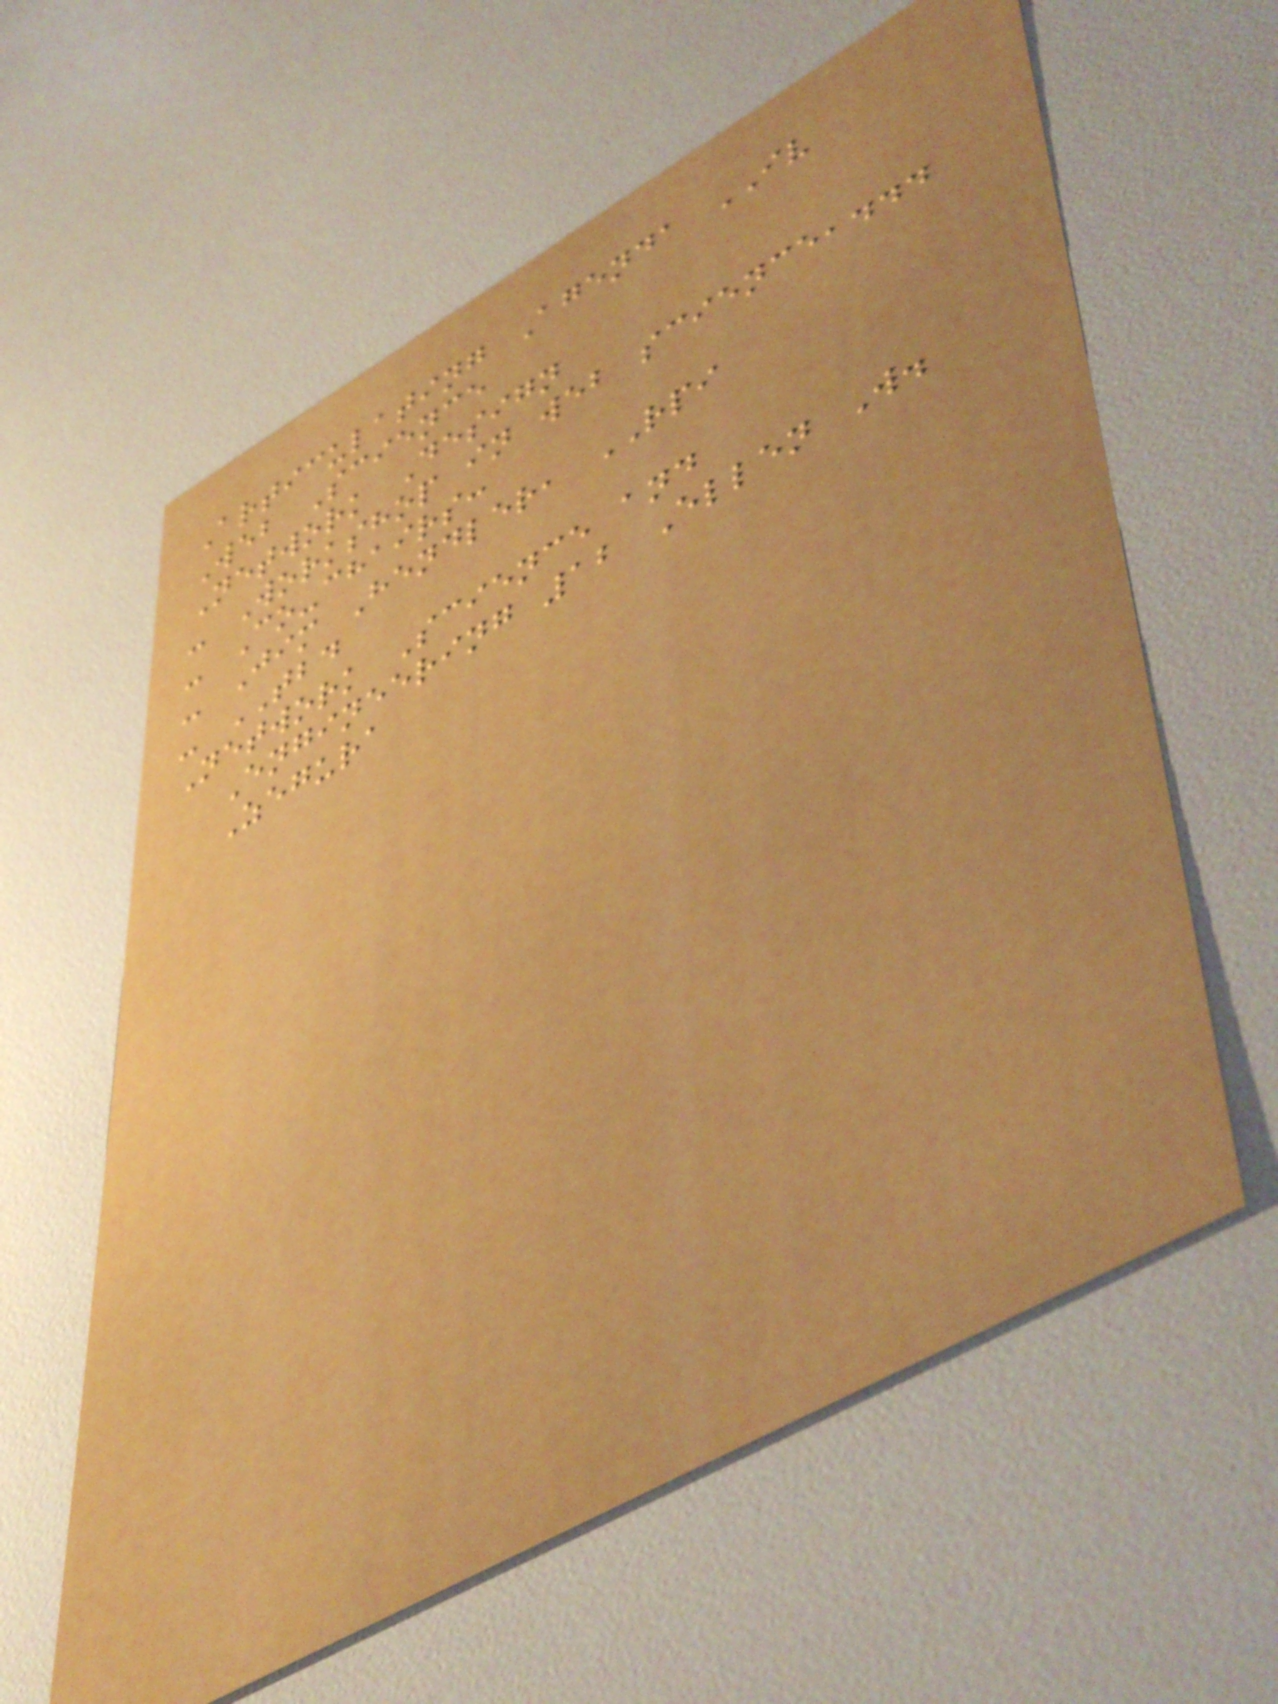Articulating Agenda IV
Web Science
Network Design
- Workshop in web science,...
- Co-chairs:
- Jim Hendler, RPI
- TBD
Network Science and
Engineering 12 Ellen W.
Zegura
